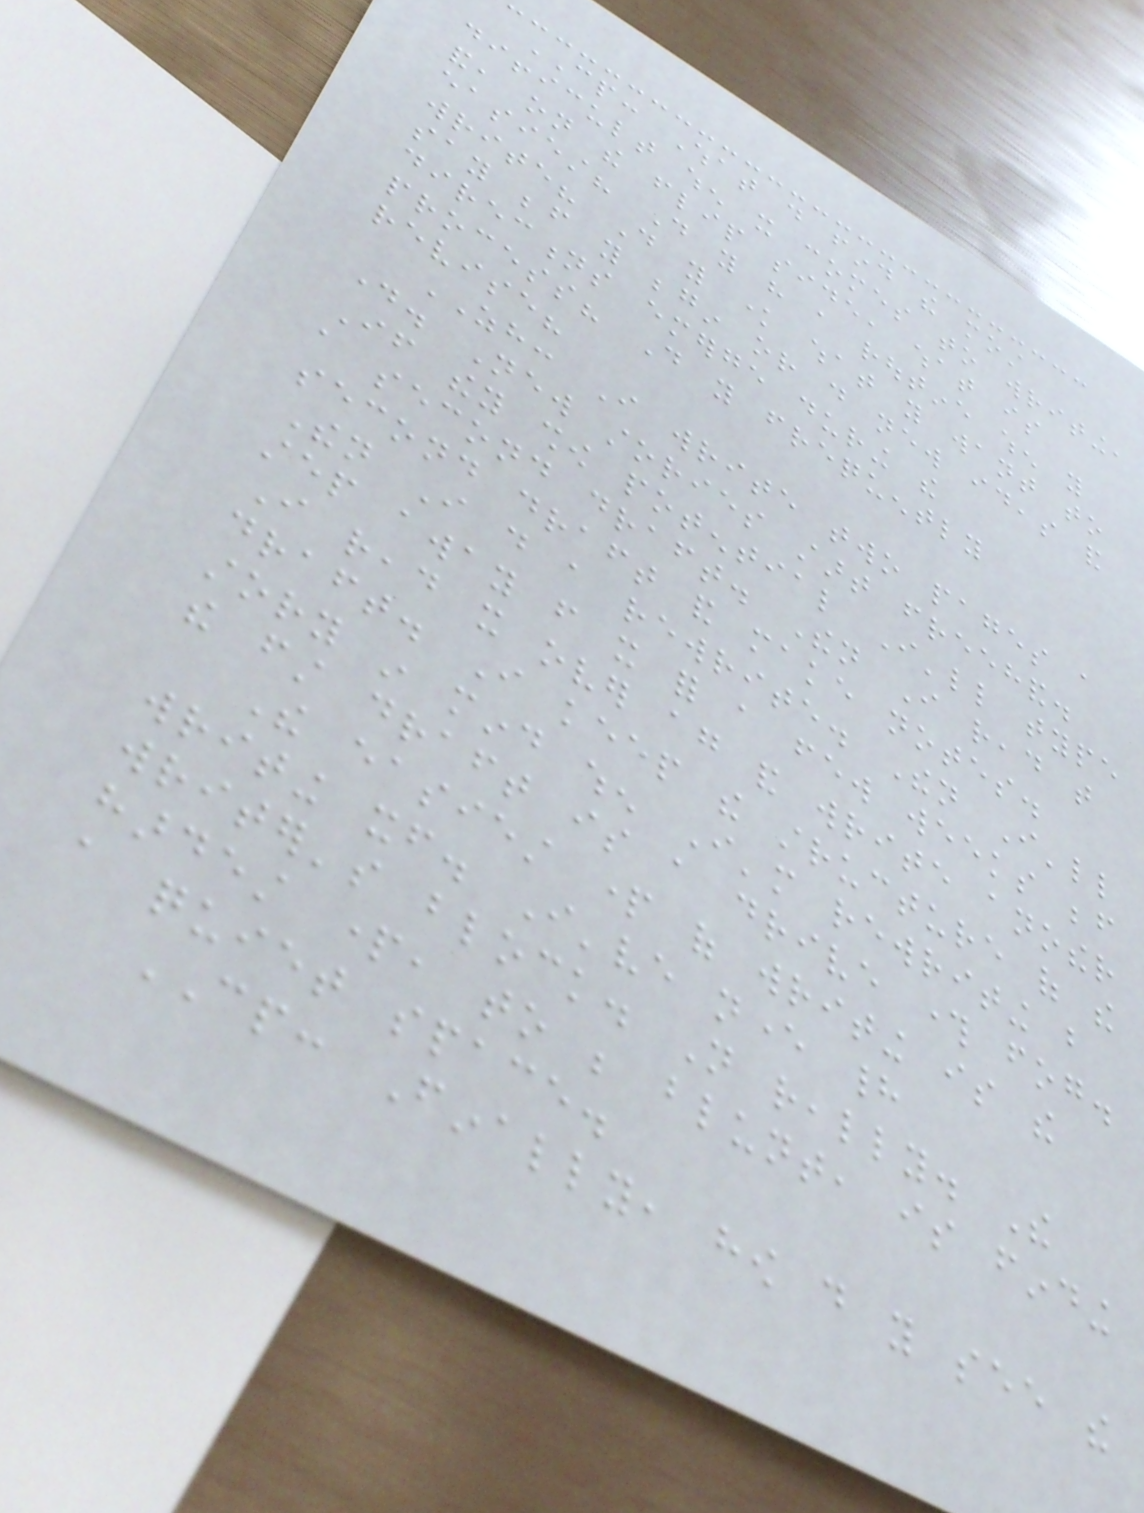CP: What do find the most
difficult when it comes to writing,
and, on the flip side, what is
easiest? Do you have a routine when you
write? Do you know what you want to
say before you begin or do new ideas and
directions emerge during the
process? Do you frequently
revise?
ZH: I write two pages a
day. New stories start freehand.
If they show potential I'll type
a second draft. Then I read that
second draft and make notes.
Then I do a rewrite. Then I'll
step away from it for a few weeks before
I read it over again and write another
draft. I keep the structure of the
story in mind when I'm rewriting but
the first draft is a drive through fog.
The easiest part of writing is the
writing itself. I've never had
writer's block. Not really. The
hardest part, to be blunt, is finding
a quiet space.
CP: Finally, how do you see the
